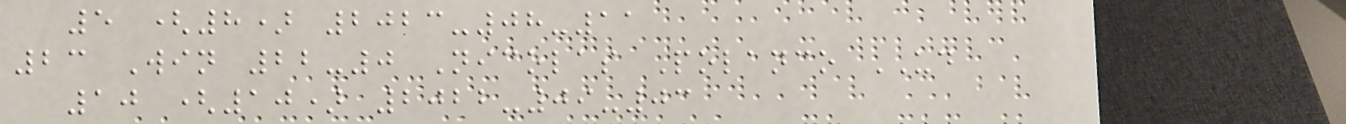5 (8) 2023-08-11
23 Win 22-0 Nicolas Polanco UD
10 (10) 2022-09-03
